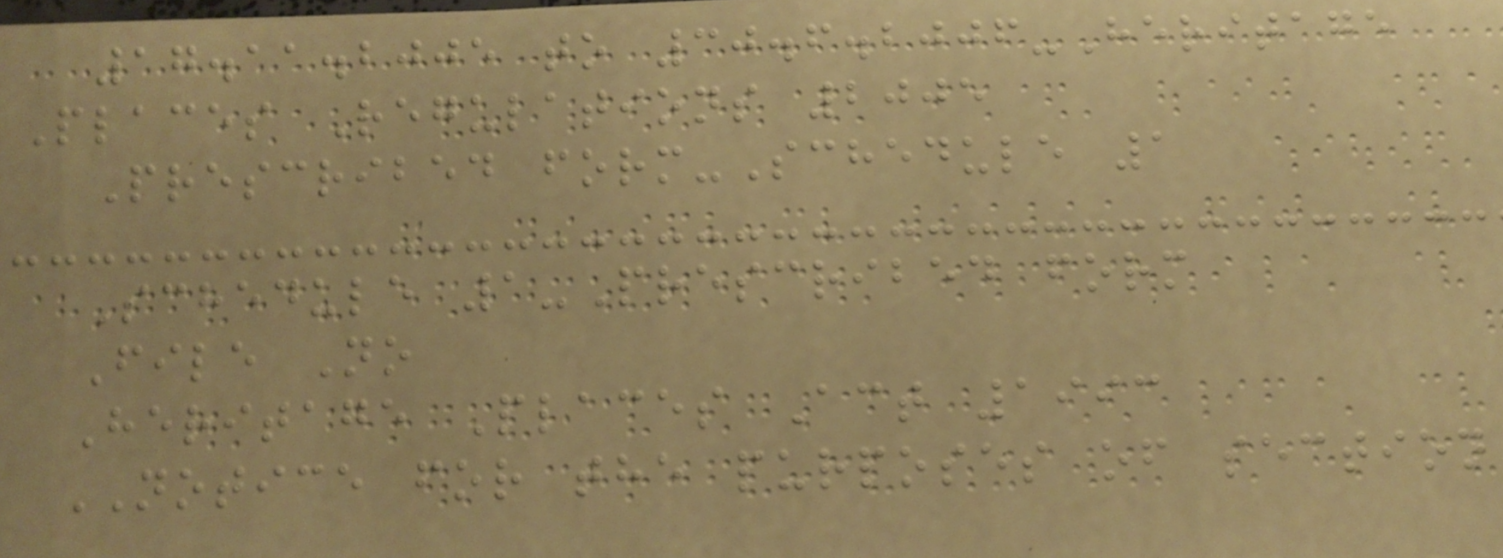17.11.2005 to 30.6.2006-Heritage
Places Regulations 2005
Prescribed form-Schedule 1
Schedule 1-Prescribed form
File No
Heritage Places Act 1993
NOTICE for the purposes of section
